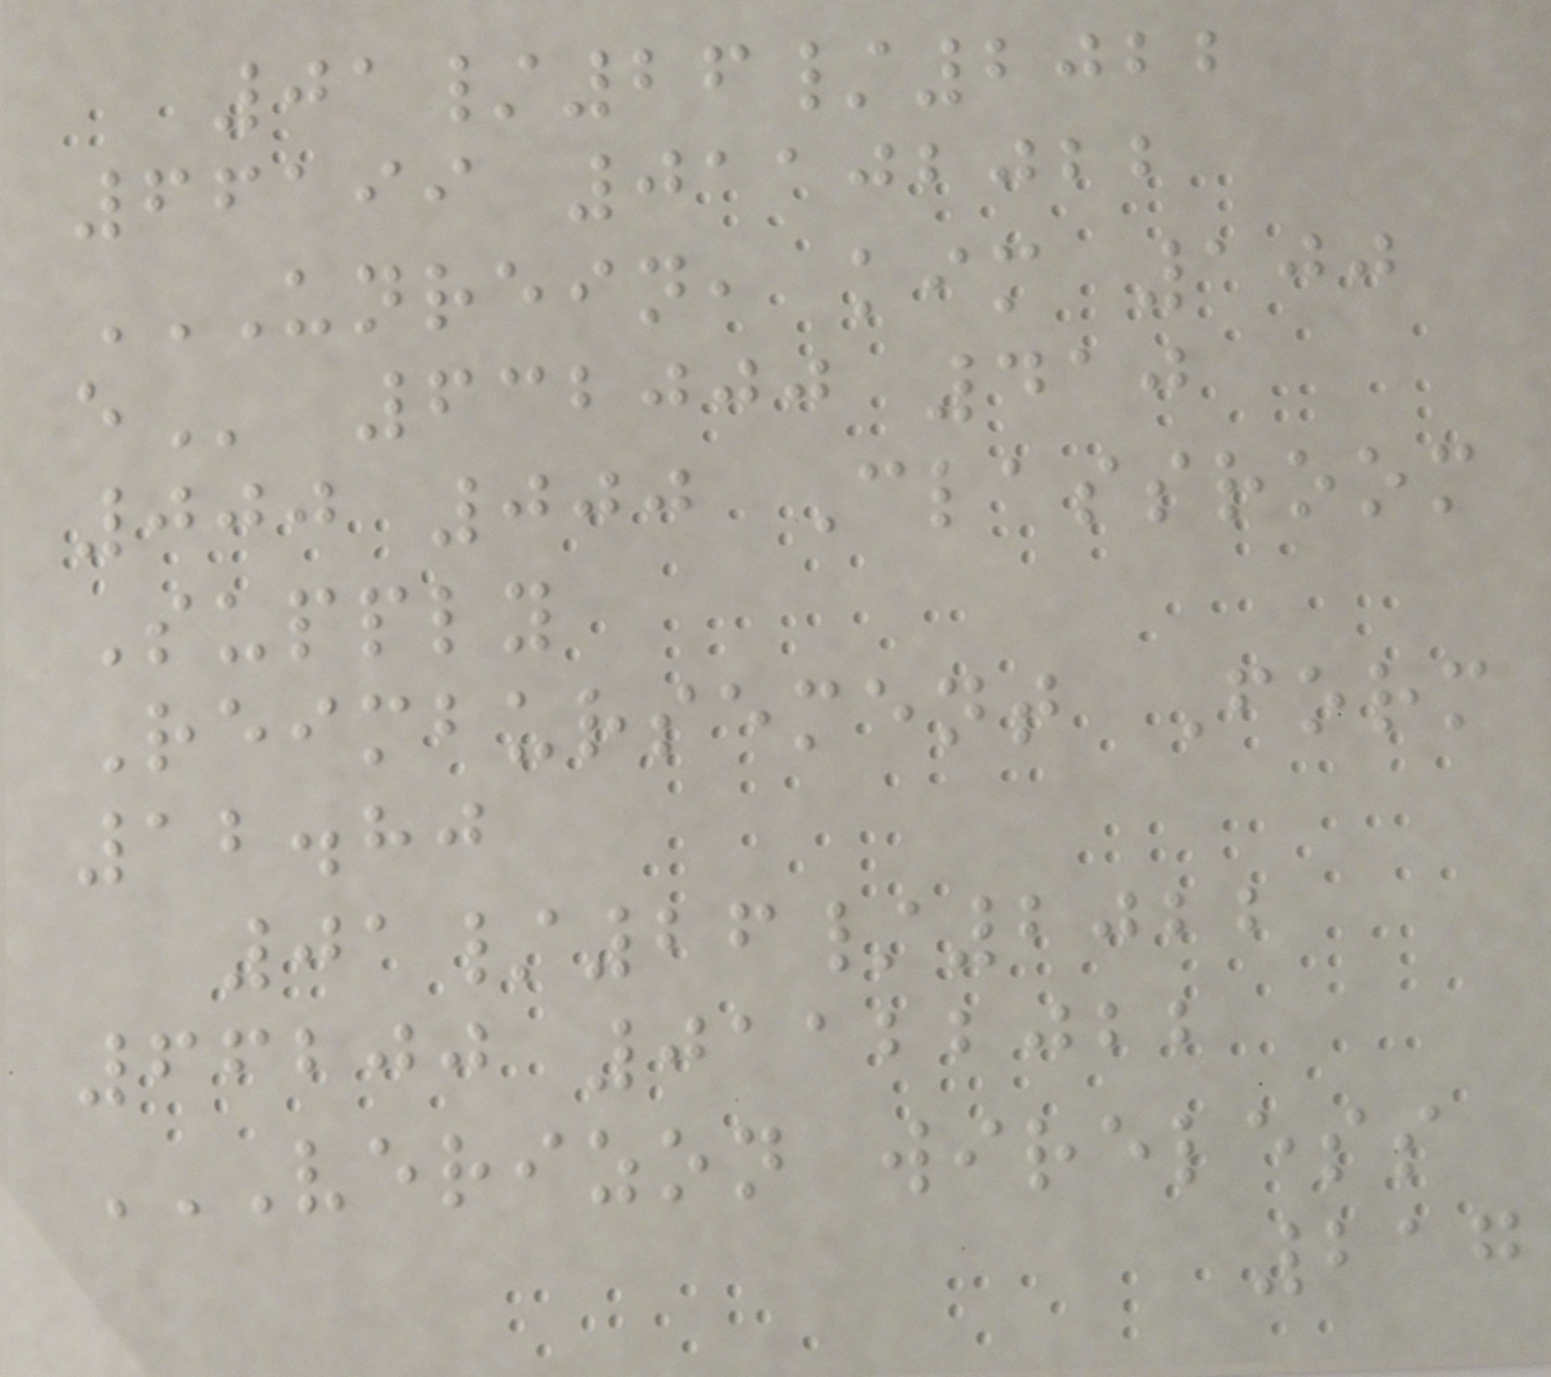01/26/2022
66199 01102022
UNREIN, KIM 100
E 632000 410
000 000 Classroom
Supply
Reimbursement Form
12.80
01/26/2022
66200 01122022
VERIZON WIRELESS
217
